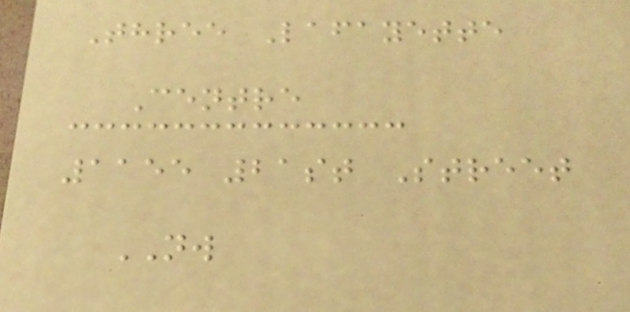Three Lafayette
Centre
1155 21st Street
NW
